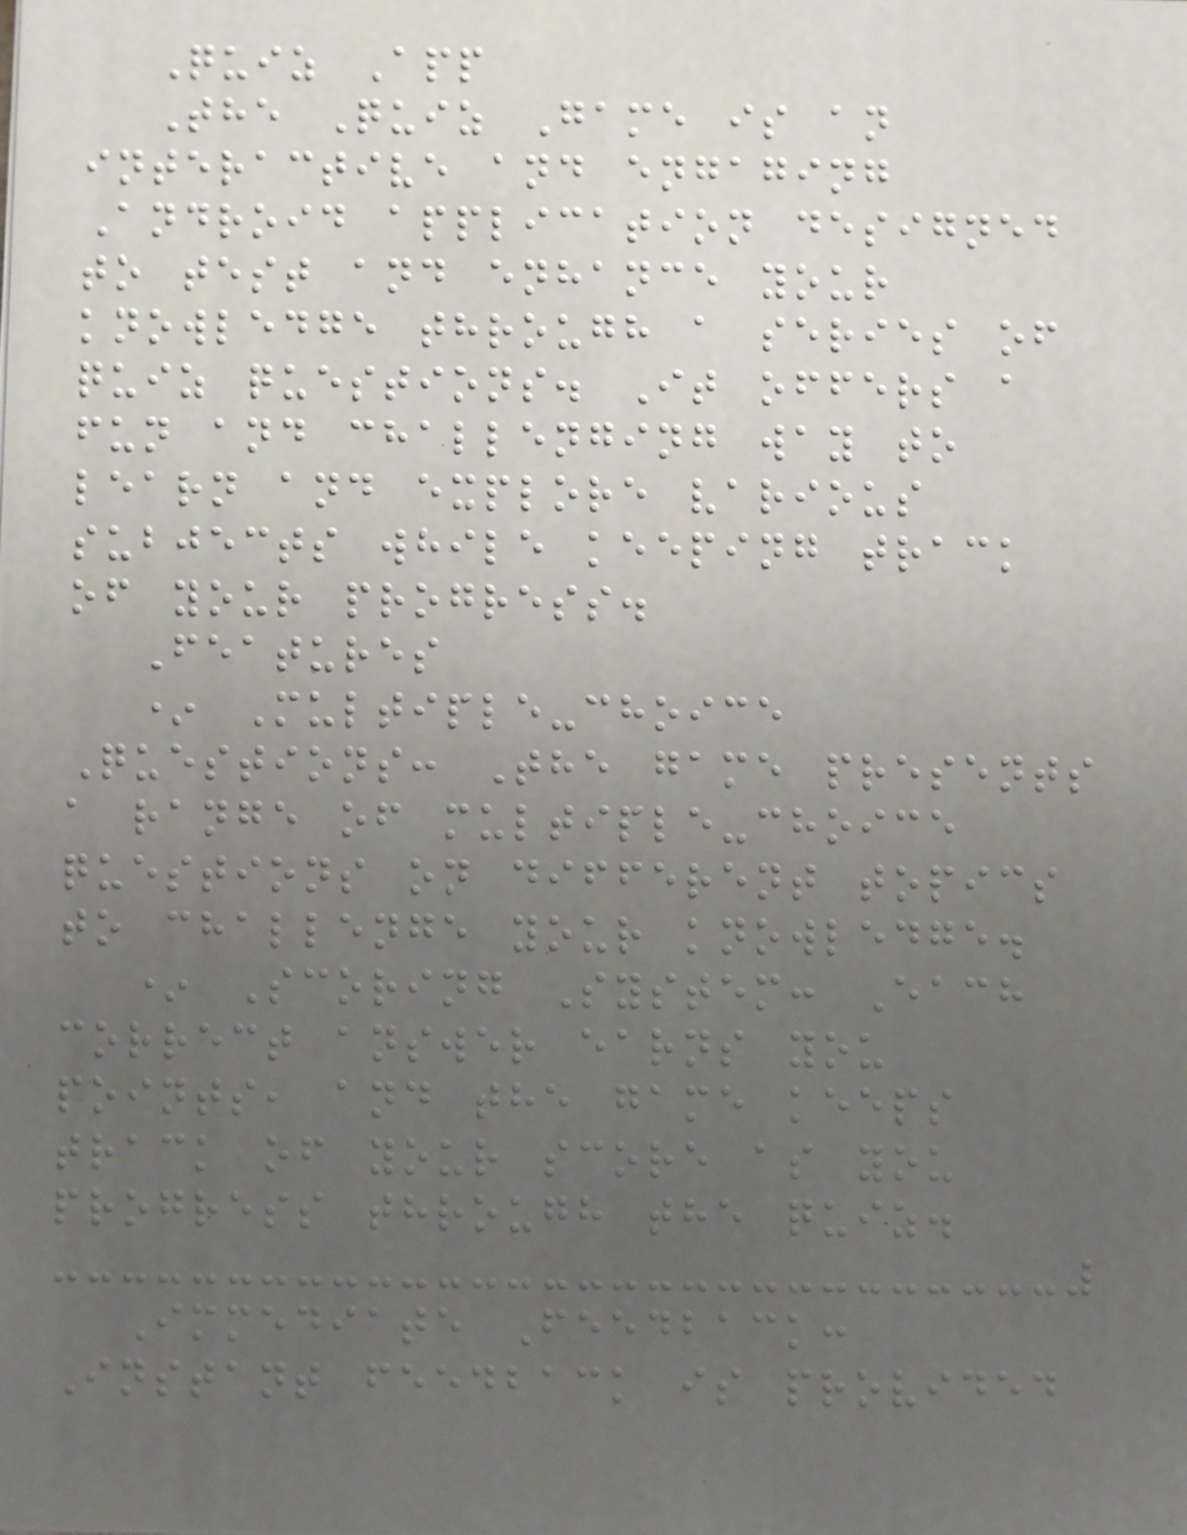Quiz App
The Quiz Game is an
interactive and engaging
Android application designed
to test and enhance your
knowledge through a series of
quiz questions. It offers a
fun and challenging way to
learn and explore various
subjects while keeping track
of your progress.
Features
* Multiple-choice
Questions: The game presents
a range of multiple-choice
questions on different topics
to challenge your knowledge.
* Scoring System: Each
correct answer earns you
points, and the game keeps
track of your score as you
progress through the quiz.
Immediate Feedback:
Instant feedback is provided
